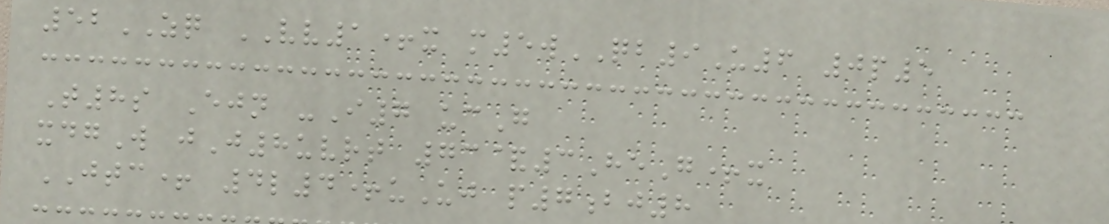52ZQ VV1+x m5wQB9U6 0p5
T8s Ejn -I7 ucG
xdgW jJ8uvrt 73&3HeG+x
JTC+ 4l4+uUj p7bj8
